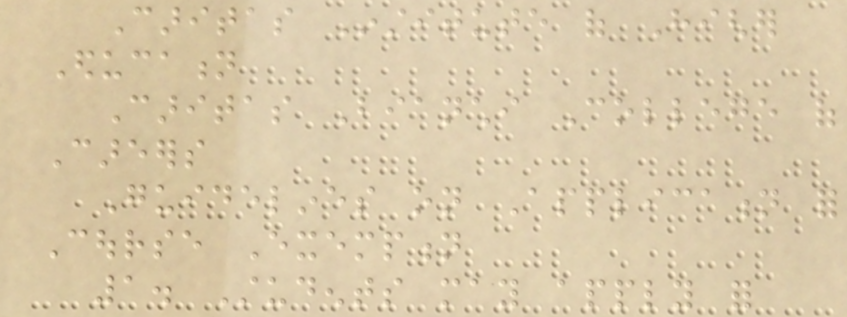Caritas Institute of Higher
Education
Caritas Bianchi College of
Careers
Guidelines on Application for
Course Exemption
1. Students may apply for
